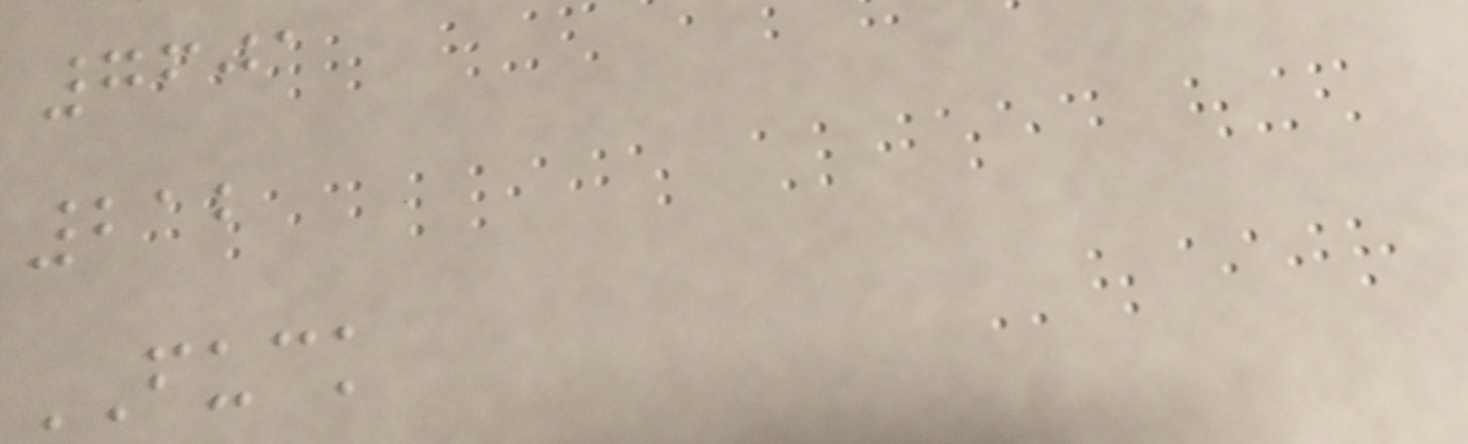7601
212
FUCK
